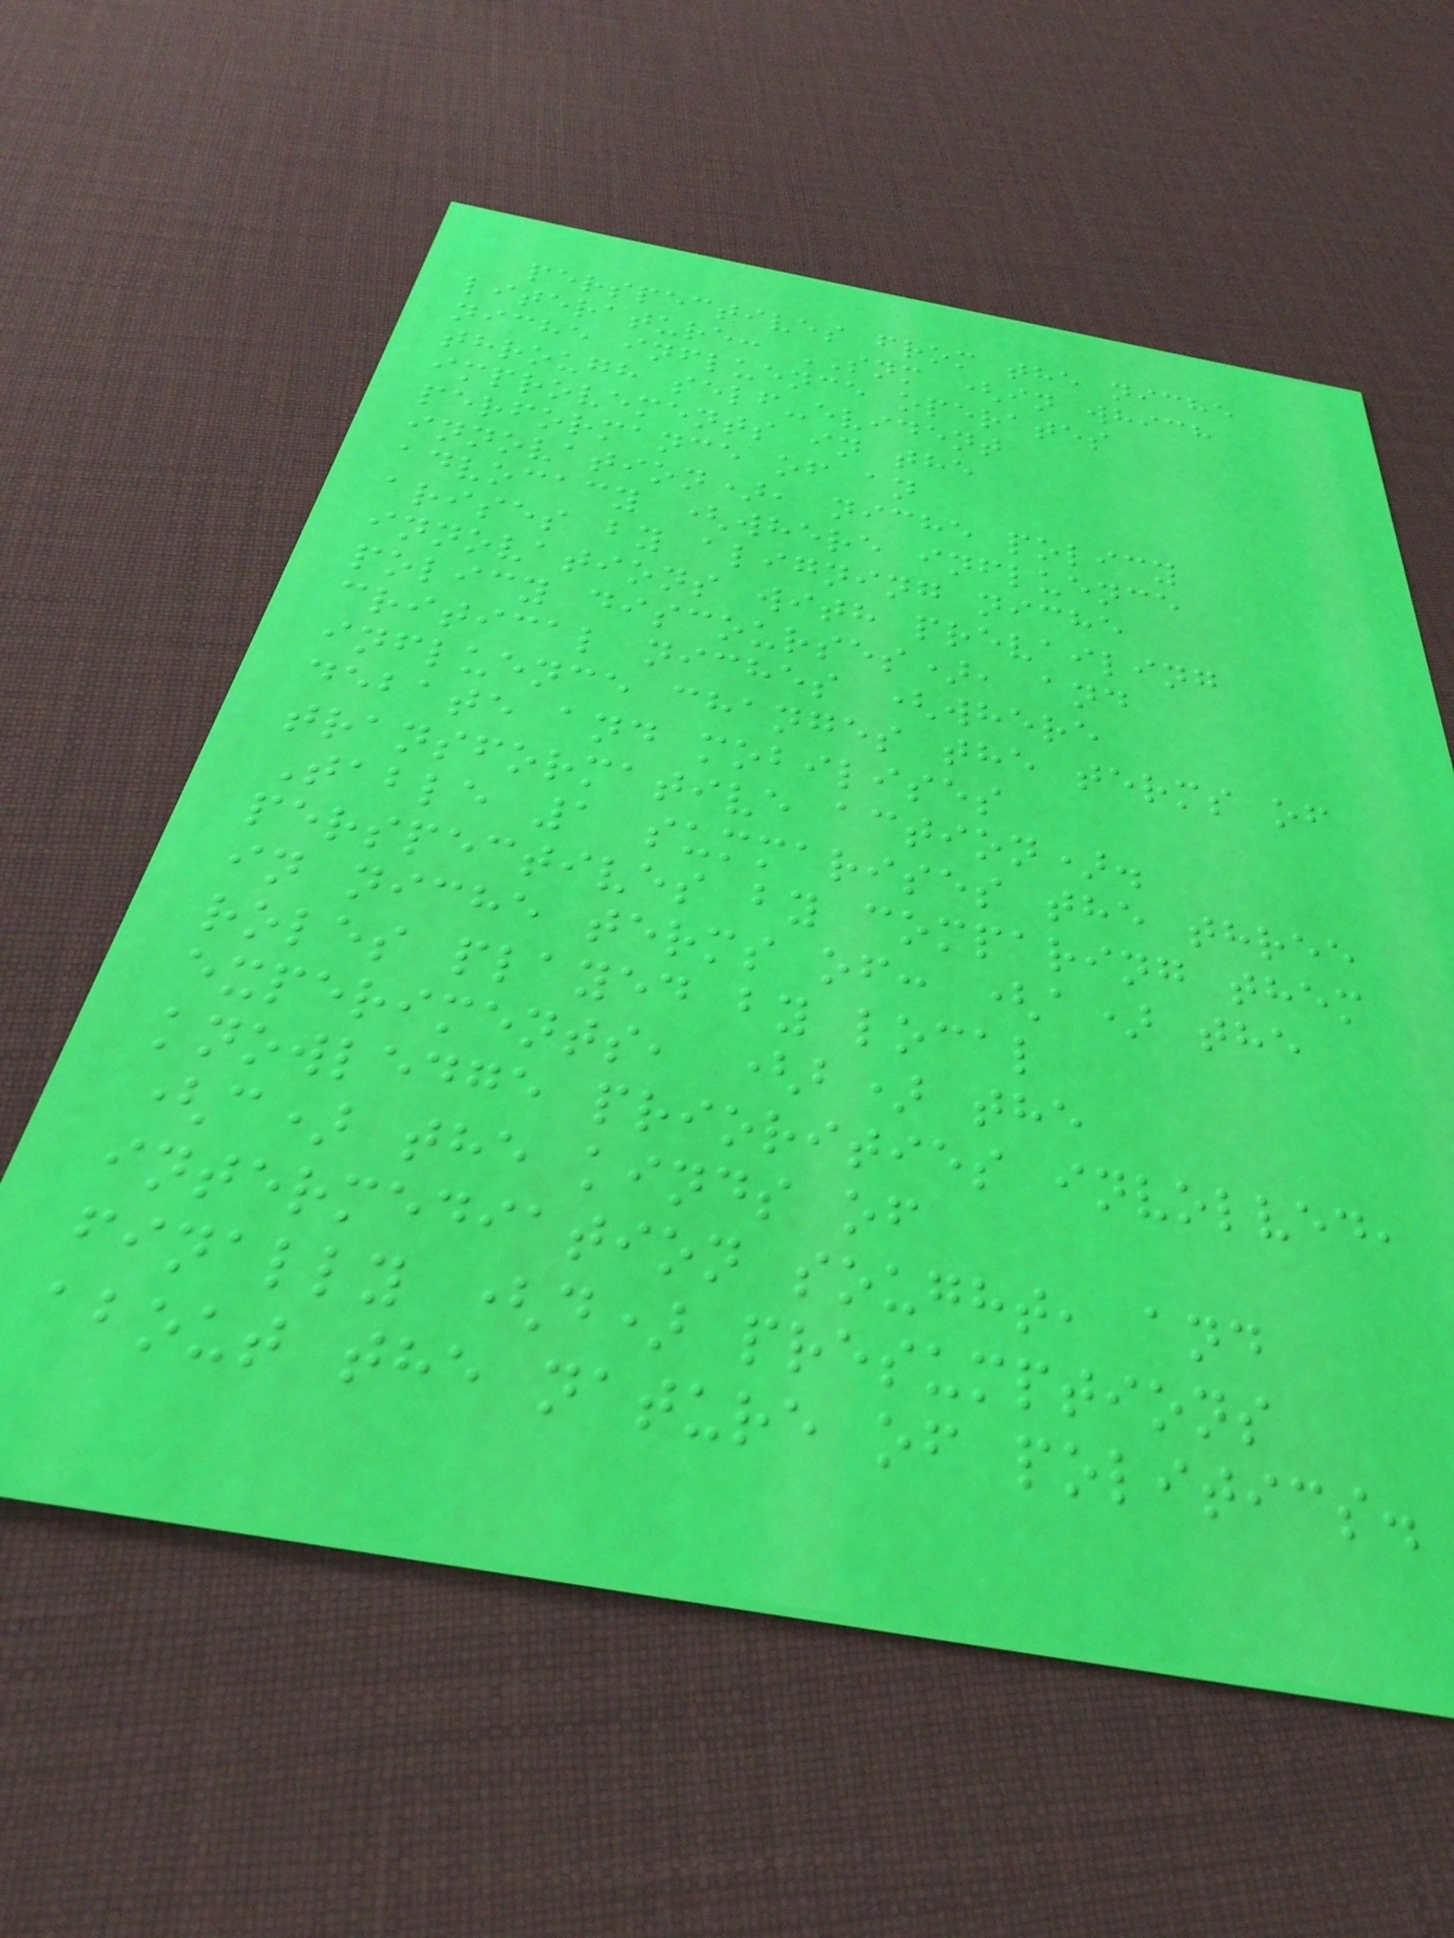perspectives from the niche
literature: SNM (in which
niche influence operates
through self-evident
improvements in the
performance of an
innovation), niche policy
advocacy (where influence
arises by aligning niche
innovations with prevailing
policy discourses), and
critical niches (where
influence changes the terms of
debate and mobilises
transformative action).
Table 1 summarises the three
perspectives by comparing them
in niche terms of: (a) the
roles played by local
experiments, (b) the
knowledge priorities involved,
(c) the kinds of
intermediation sought, and
finally (d) presumptions
about the nature of politics.
